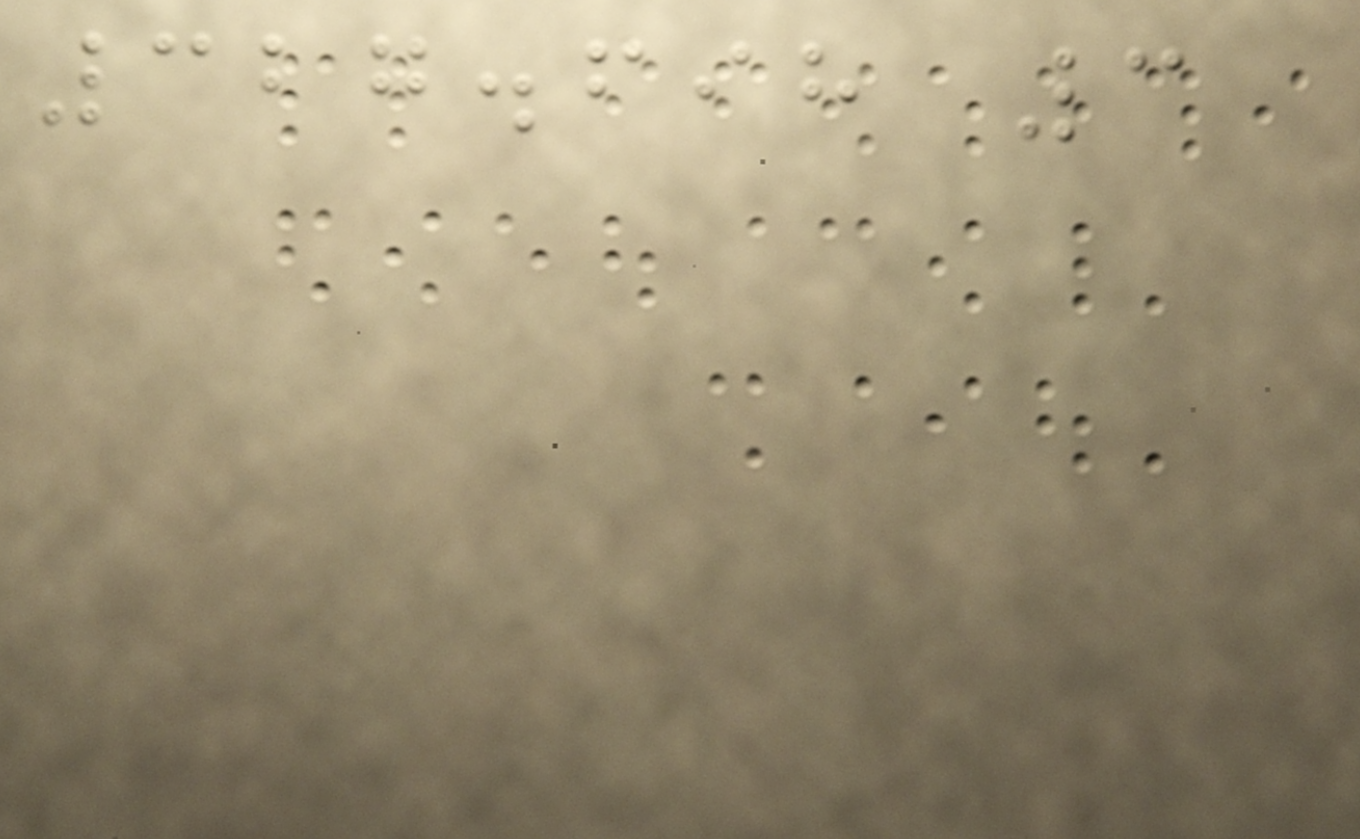327.698 3
